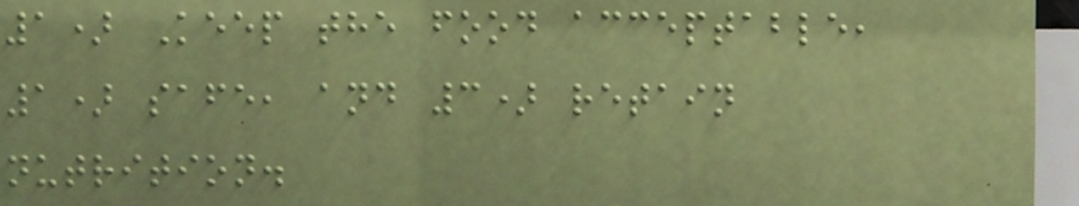1) Keep the food acceptable,
1) safe, and 3) retain
nutrition.
